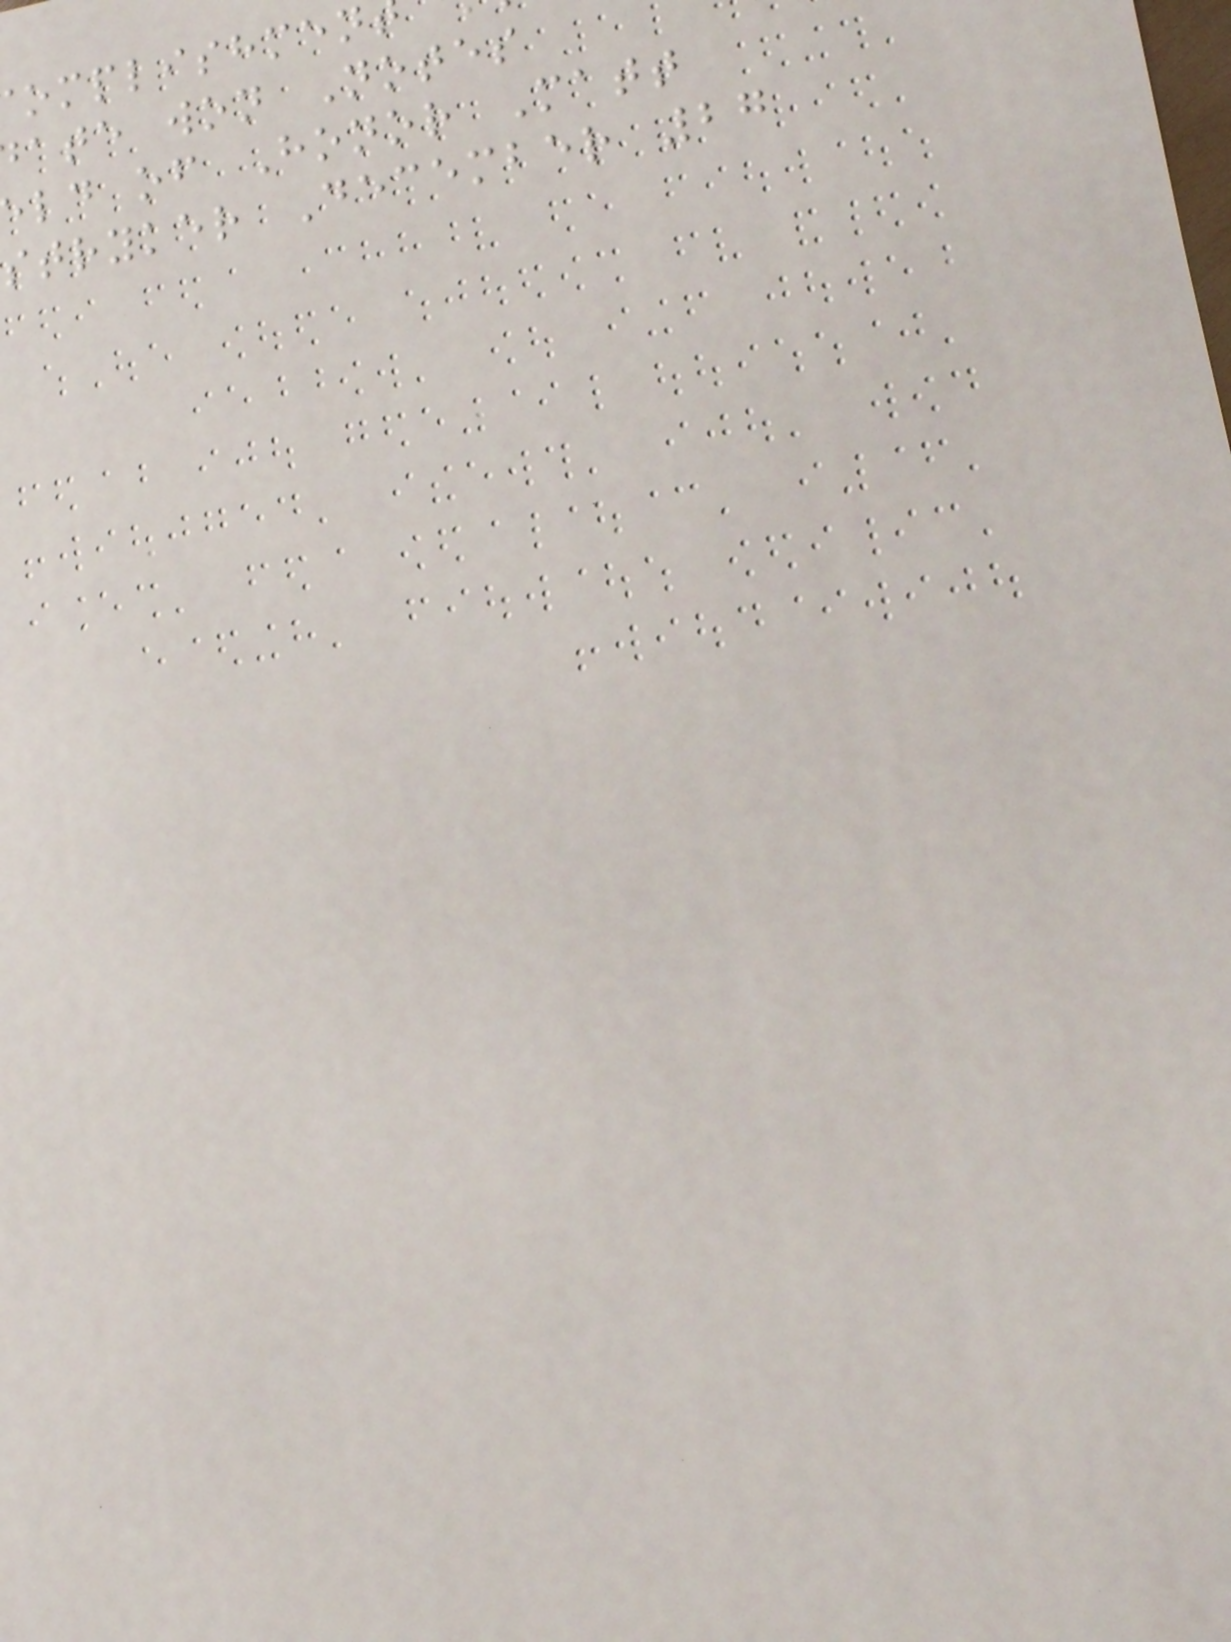ate won Notes
ld of Honor Matt
stryker December 27
